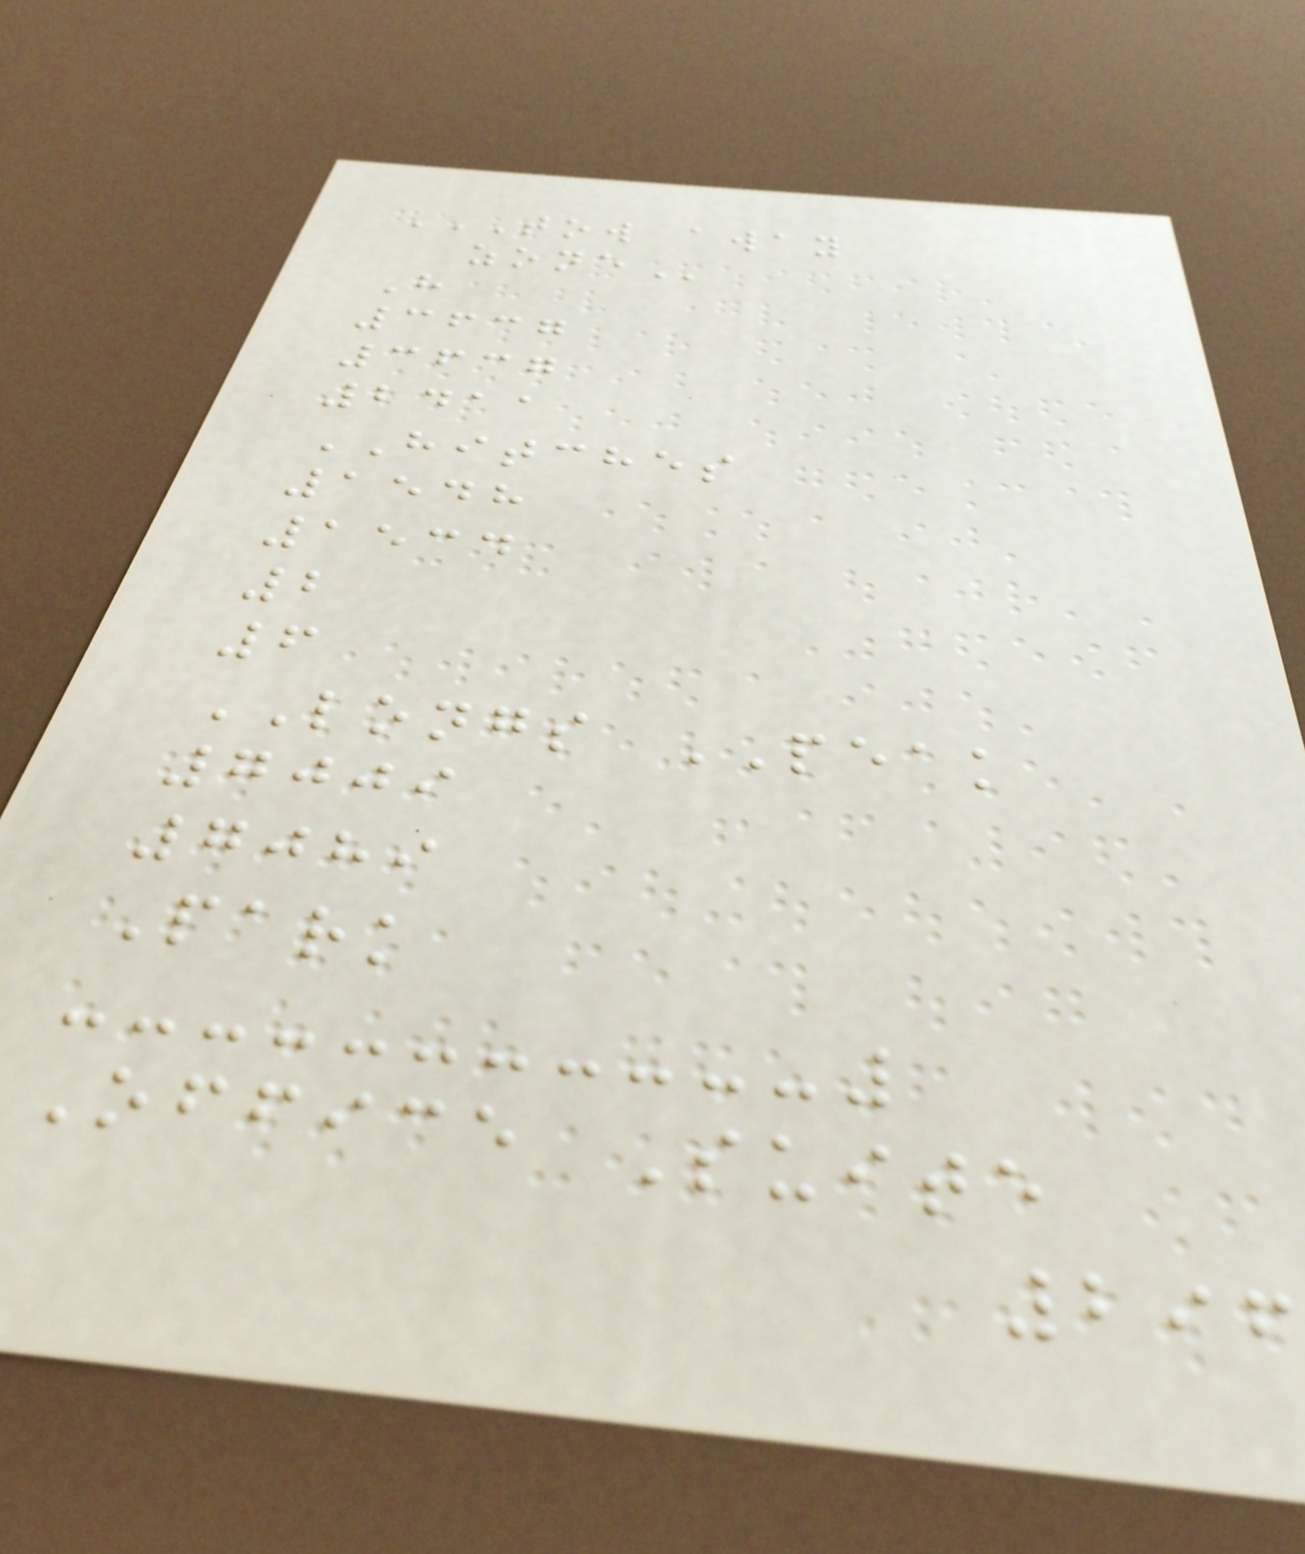TOW AWAY
ZONE
H
3637
3637
2411
HITCHES
1548
1534
2
6
LONGS PEAK
7009
7089
Park
Office Suite
296
